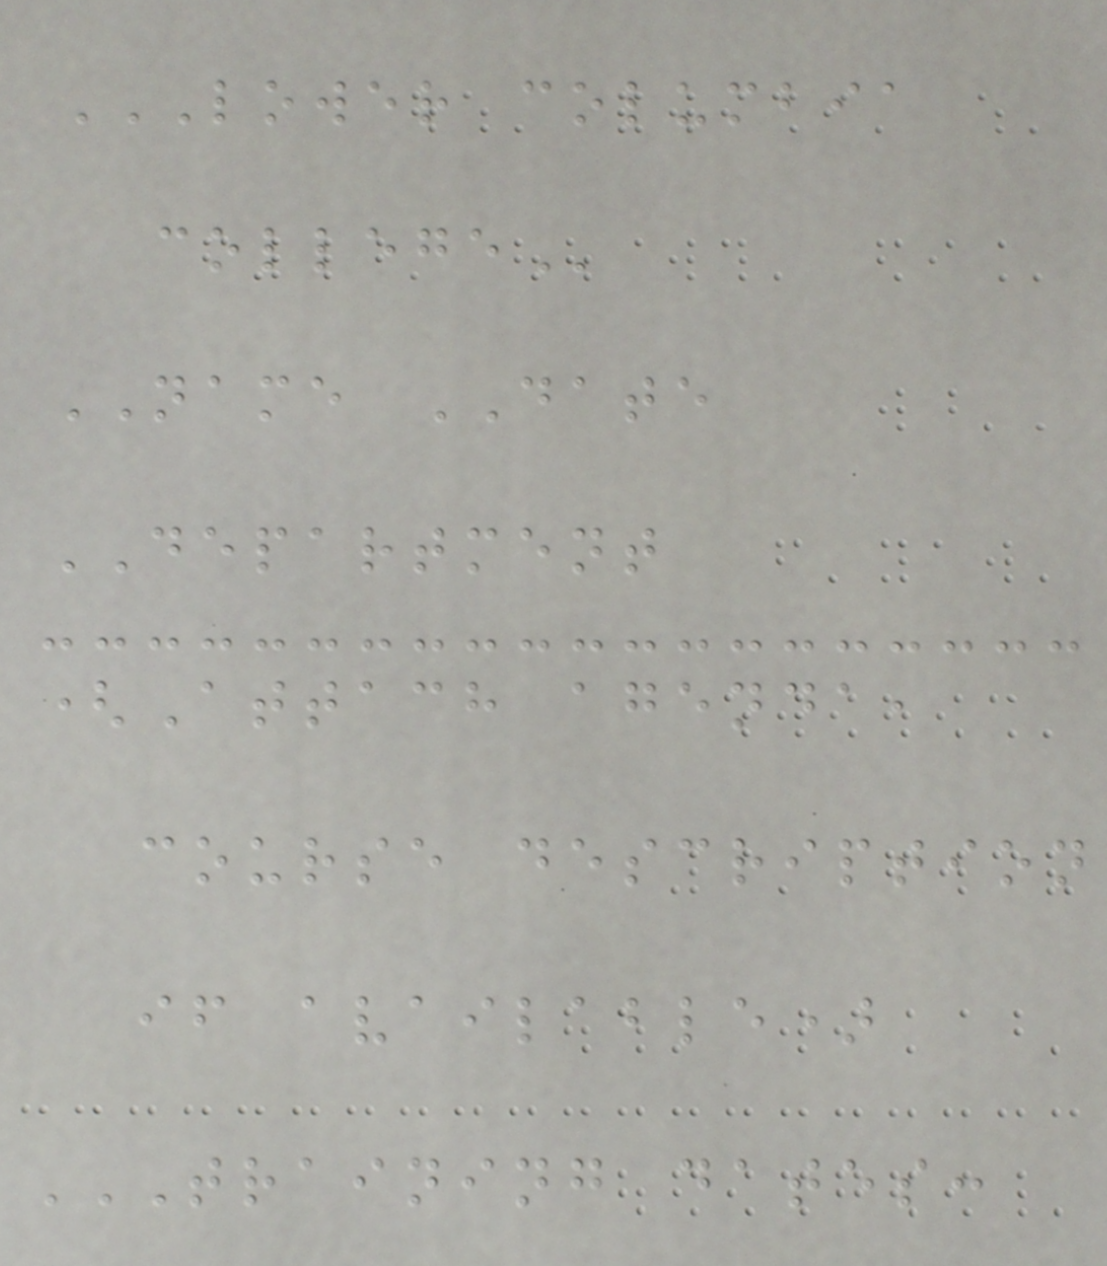LOWER COLUMBIA
COLLEGE
NAME DATE
DEPARTMENT
(Attach agenda,
course description
if available)
TRAINING DATES:
